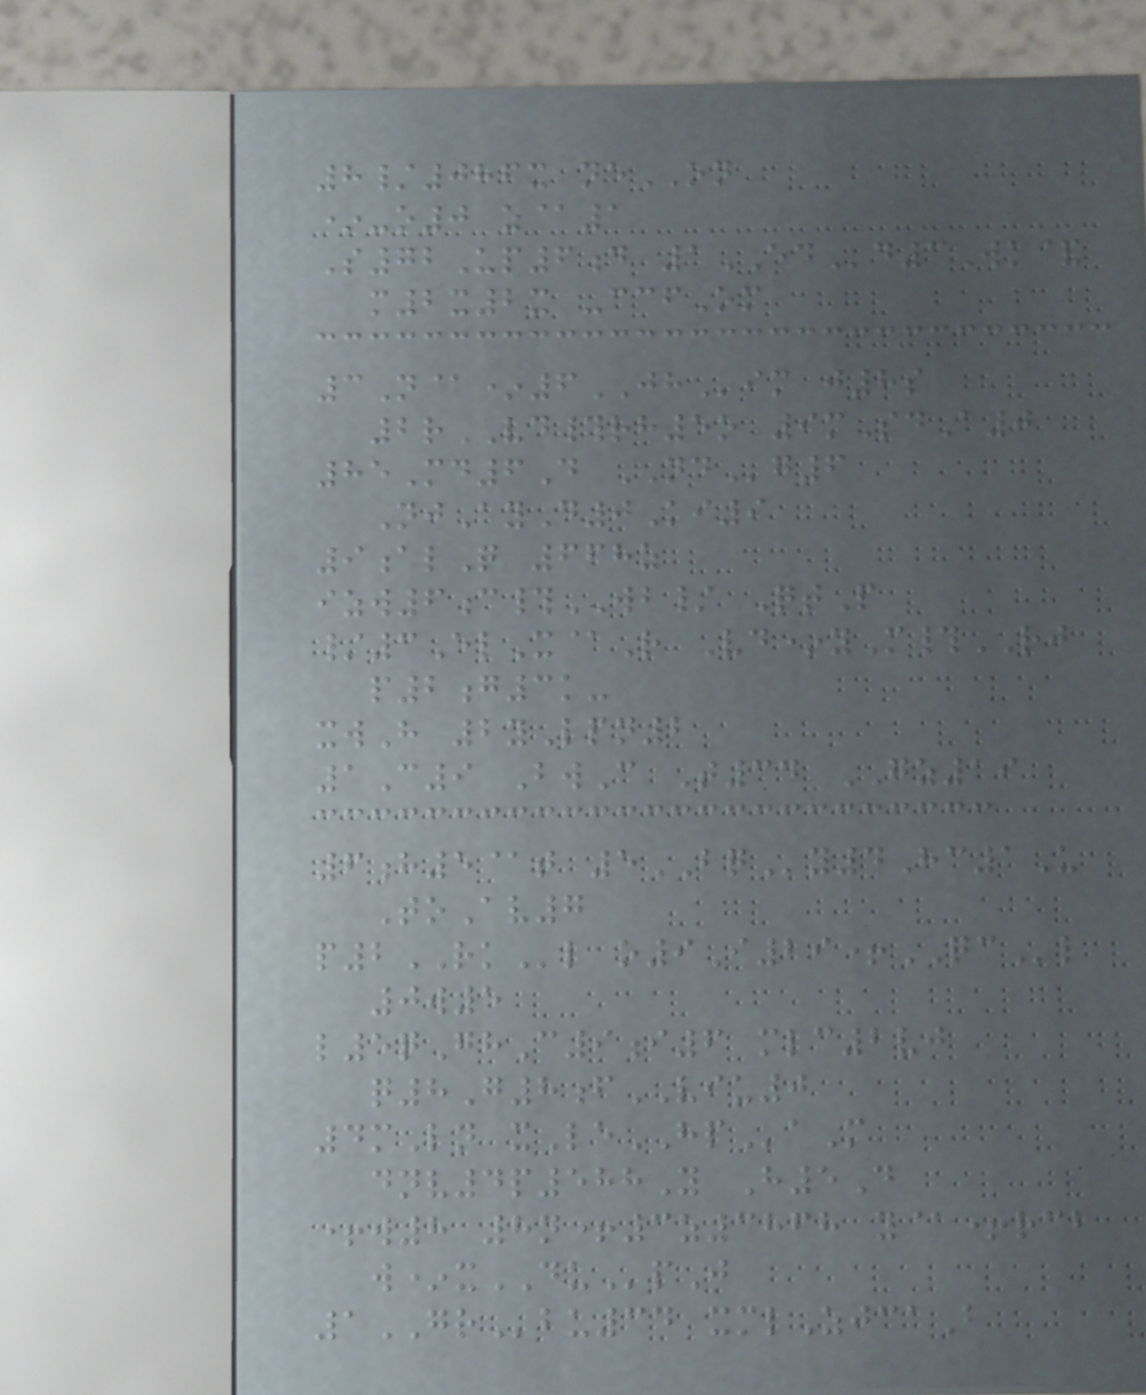8/086x neON
*-o0 z@1
S72Up6d 1EDd3Wk&
m2x2x -ccfOm
3N@*6JHim j8s
2rVD#rh5o 9mSdA0
85Md6D NDg6
NjAyD0Ki9
9alQ 668z
izw6c#WB/ QtP
/3ElX@R Vd*yM#RJ
p2g3k-
xwH 2yLpn2
1C9 BwC T34 GZ19
6h5@t 5BQy4Hc1U
ToAv7
p2RKl o9I29+QCl
0w5
l5qGhC9i6 mlc2vj
q8G8fVIU0
4mLn xLeHPaM
dnv4p588Y H5D
+w8 8n+3z3868 y@+rcb
w*xDUpJ
1GRbu34 xmlZjcaB
